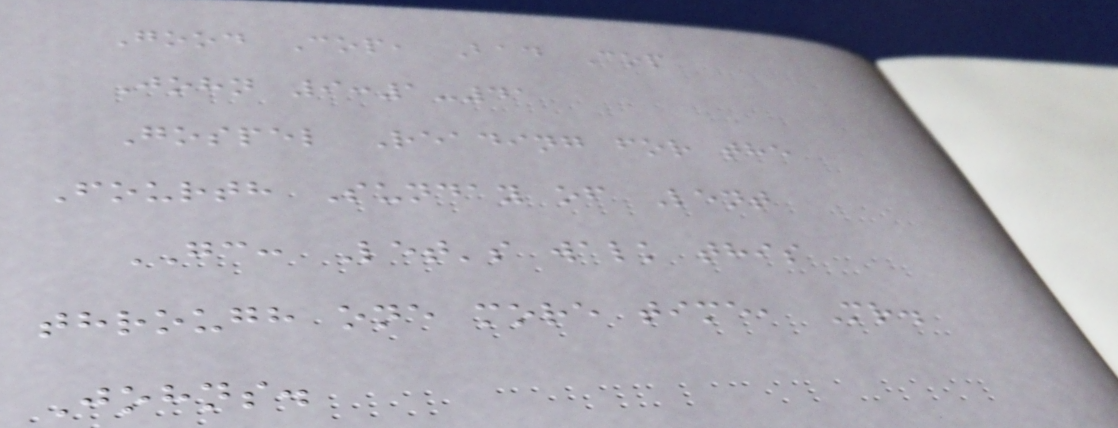Good Cop, Bad Cop
John 9:1-41
Gospel Reading for the
Fourth Sunday of Lent
GC: Let's walk this
through one more time, Mr.
Johns.
